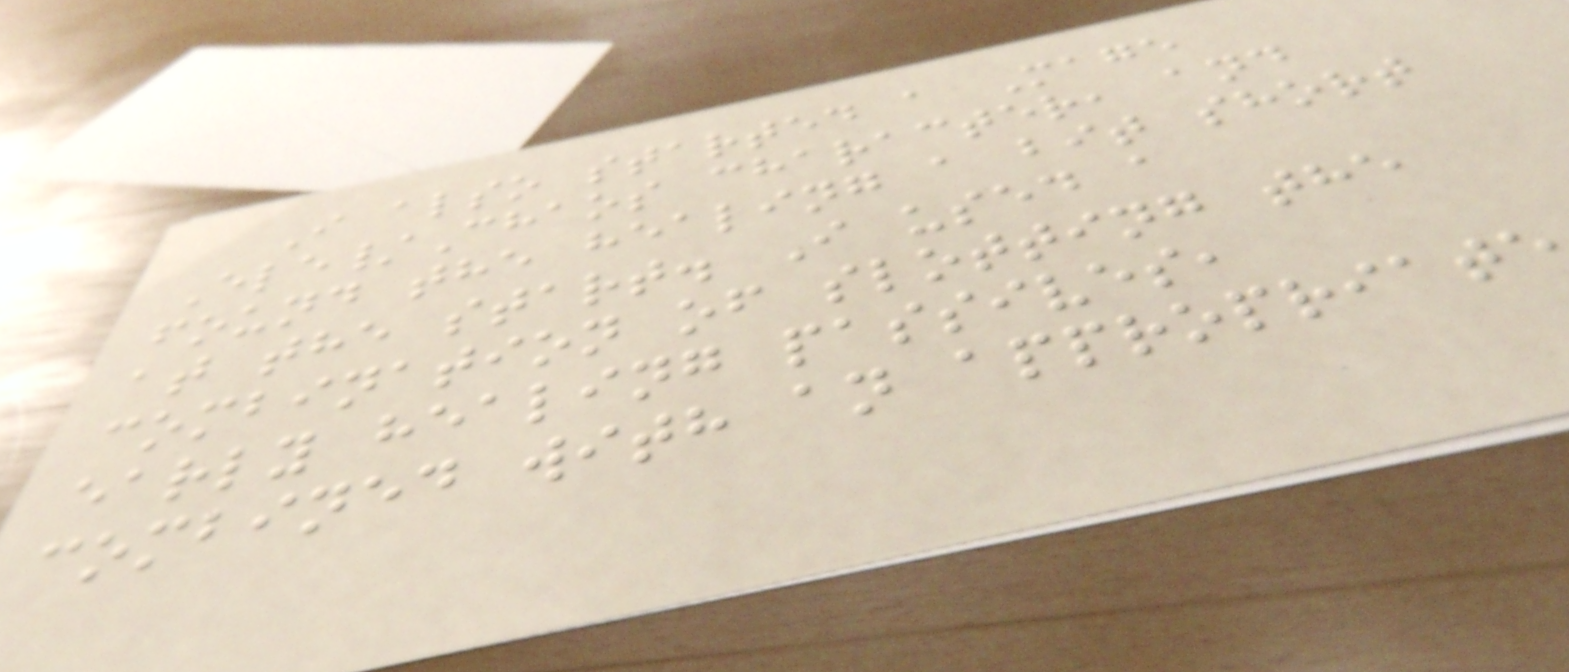I also started a Mage
Ele/Chaos character, and
found the healing a bit short
at the start. I used a
combination of slotting the
early healing passives,
combined with an appropriate
